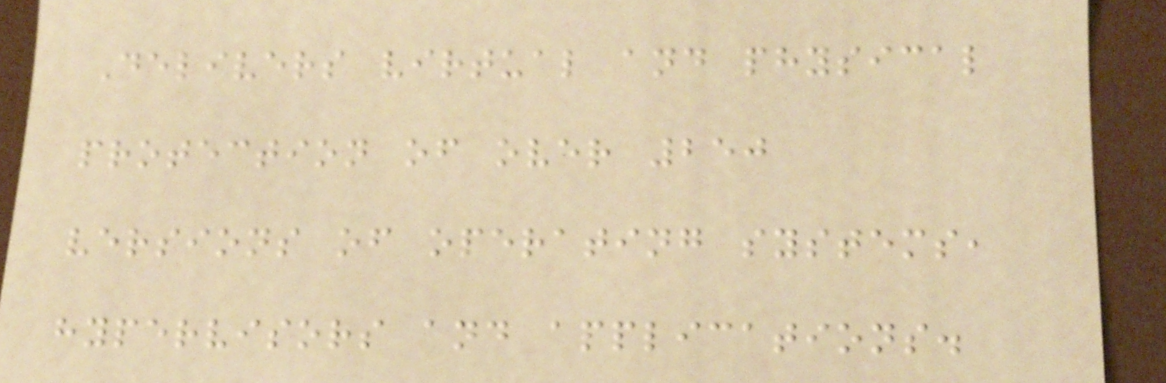Delivers virtual and physical
protection of over 250
versions of operating systems,
hypervisors and applications.
